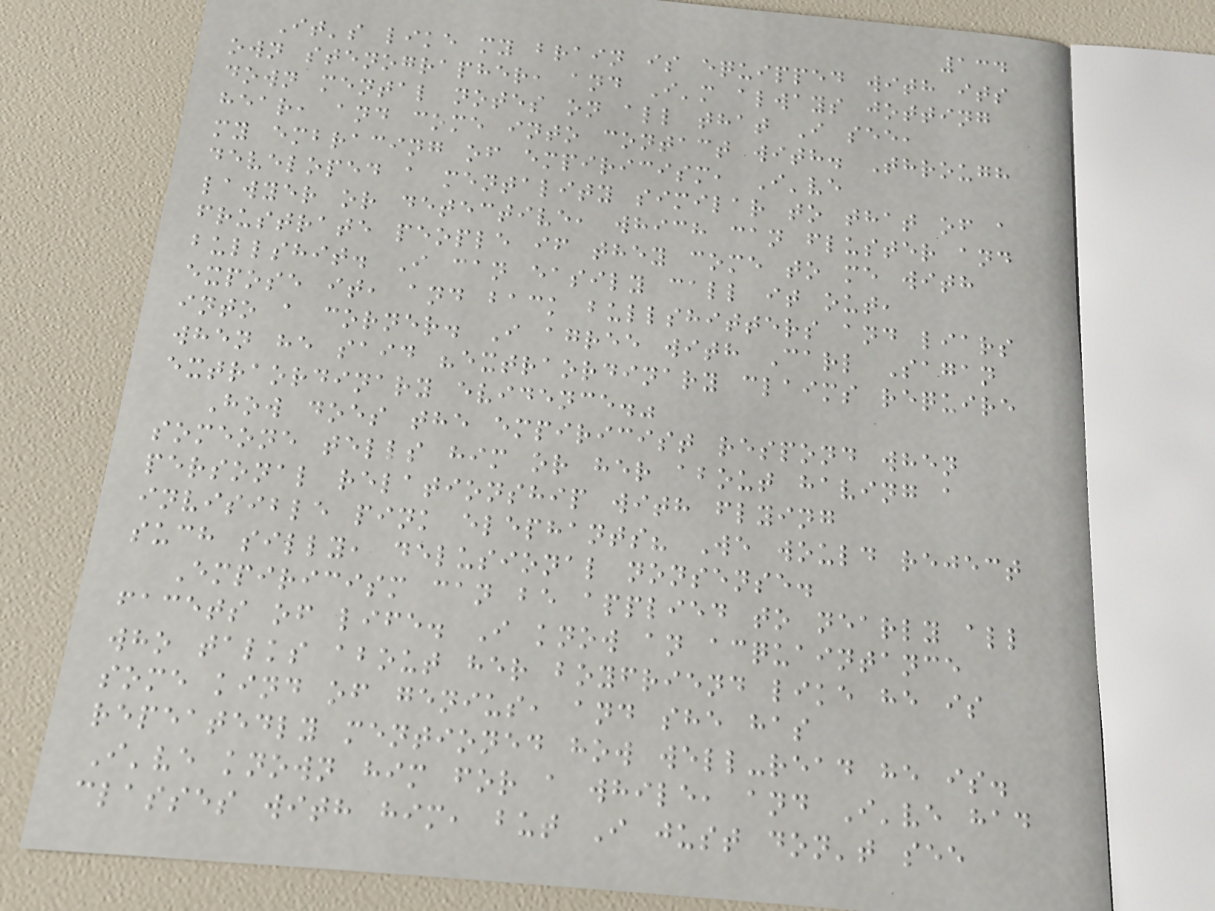134
It's like my brain is equipped with its
own stenographer, and I'm always jotting
down mental notes on all that I see,
hear, and come into contact with. Through
my embracing of empiricism, I've
developed a mentality similar to that of a
lawyer or detective, which can fluster and
frustrate people if they come to me with
bullshit. I can easily call it out,
expose it, and back bullshitters and liars
into a corner. I agree with Carl Sagan
when he said "extraordinary claims require
extraordinary evidence."
How does the empiricist respond when
someone tells him or her about having a
personal relationship with flying
invisible pink elephants? We would reject
such silly, delusional nonsense.
Empiricism can be applied to nearly all
facets of life. I know an acquaintance
who talks about her boyfriend like he is
some kind of genius, and she has
repeatedly mentioned how well-read he is.
I've known him for a while, and I've had
classes with him, but I just don't see
